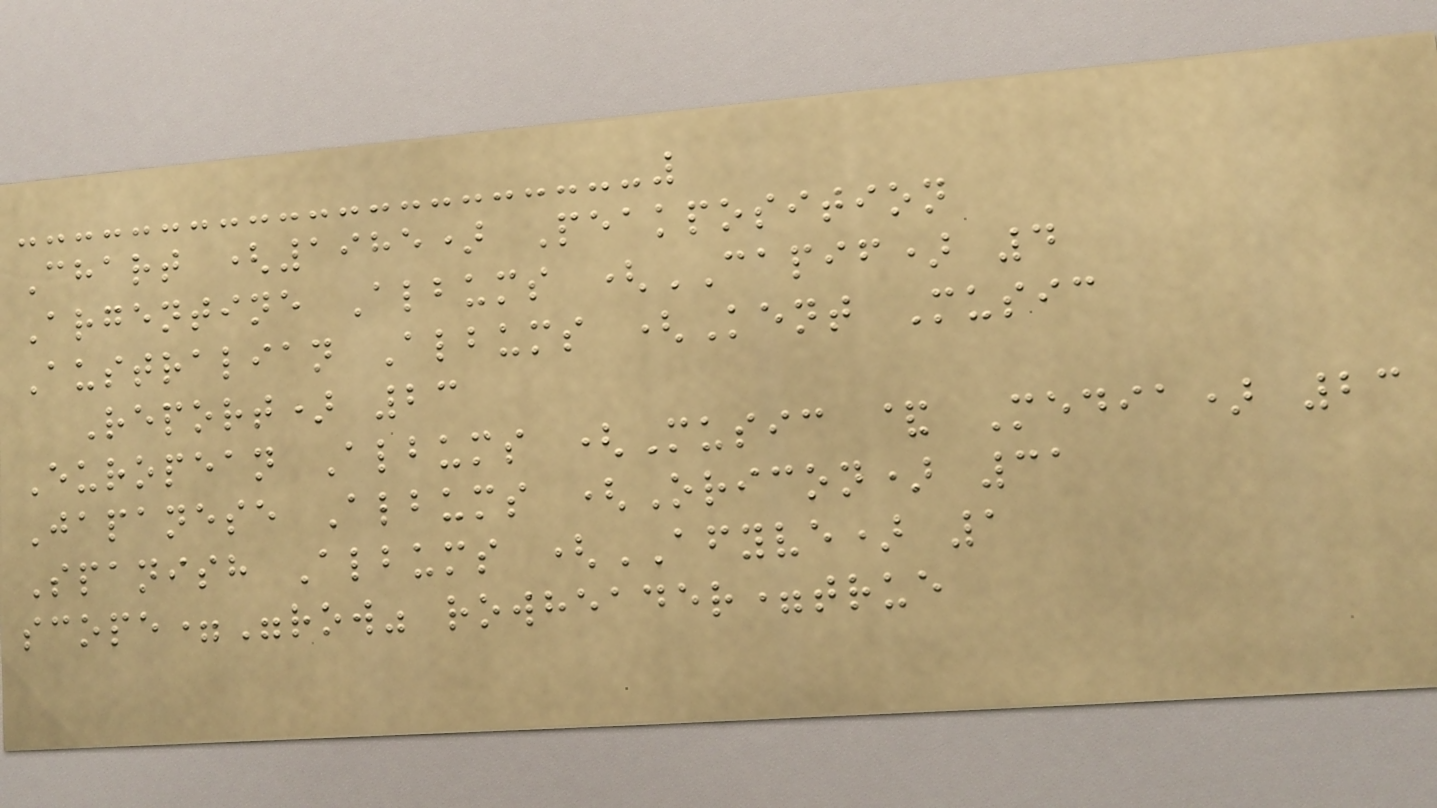Chart (1985) Peakposition
Argentine Albums (CAPIF) 4
Australian Albums (Kent Music
Report) 23
European Albums (Music & Media) 23
Japanese Albums (Oricon) 31
Spanish Albums (AFYVE) 1
scope="row" rowheader=true
